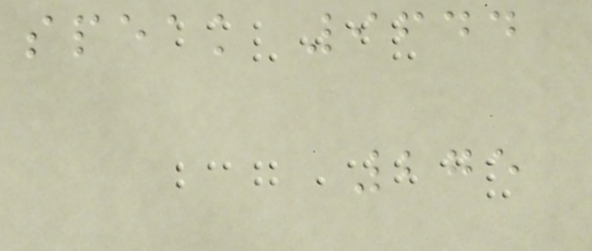speak 9644
275
